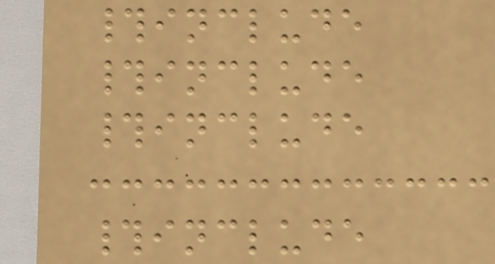#include
#include
#include
#include
